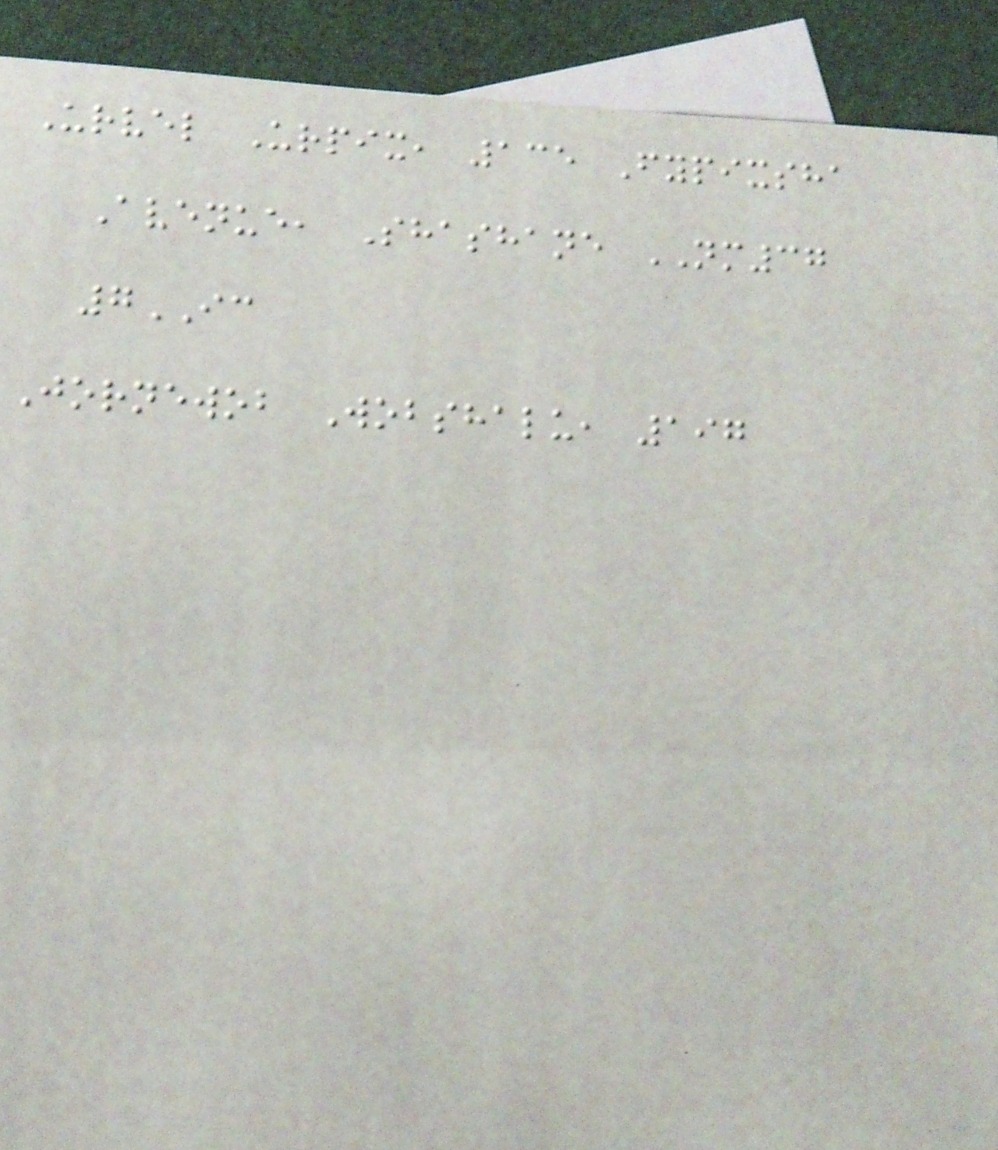Urvel Urpix, 135 Fypixsha
Avenue, Shashane NM37
7IC
Jornewob Wobshalu, 197
